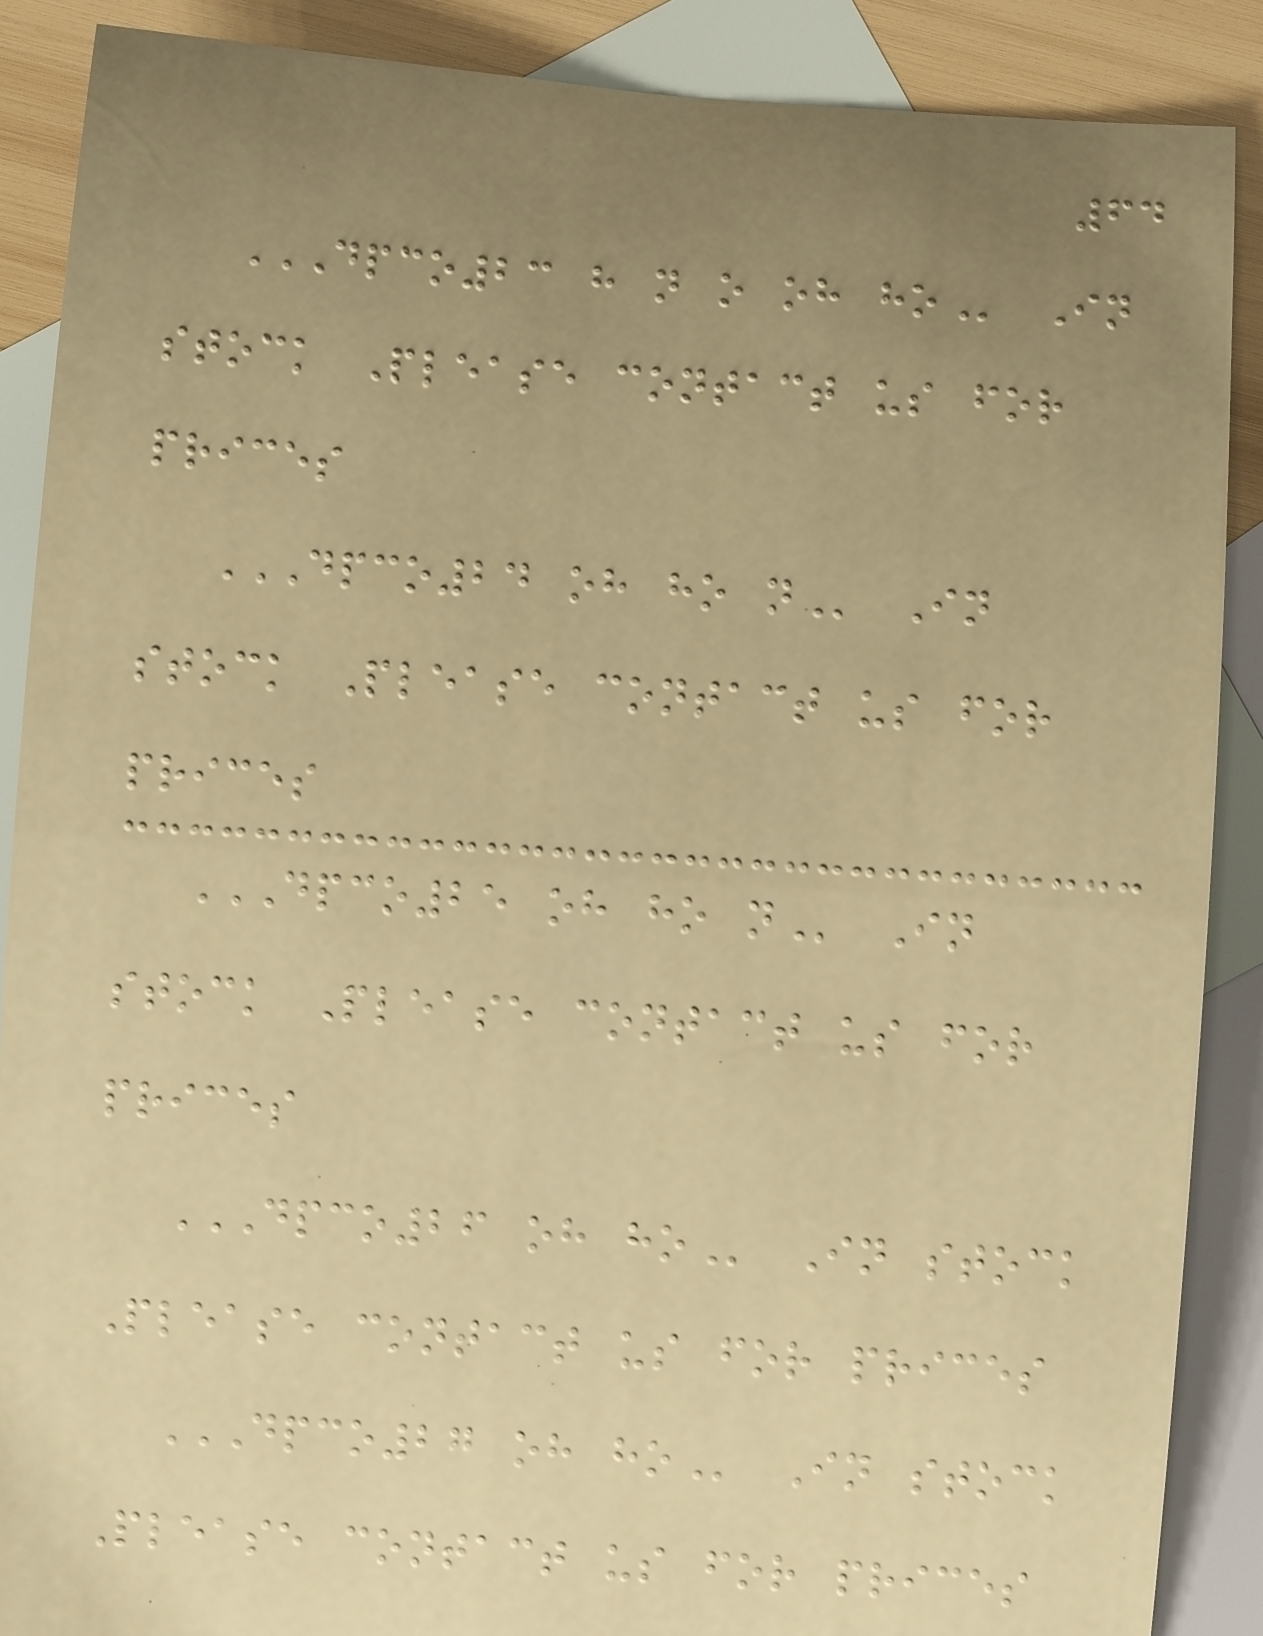64
DPCO23 H N O OH HO In
stock Please contact us for
prices
DPCO24 OH HO N In
stock Please contact us for
prices
DPCO25 OH HO N In
stock Please contact us for
prices
DPCO26 OH HO In stock
Please contact us for prices
DPCO27 OH HO In stock
Please contact us for prices
